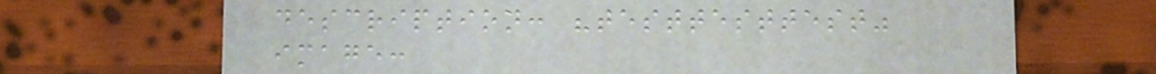description: "testtesttest"
image:
